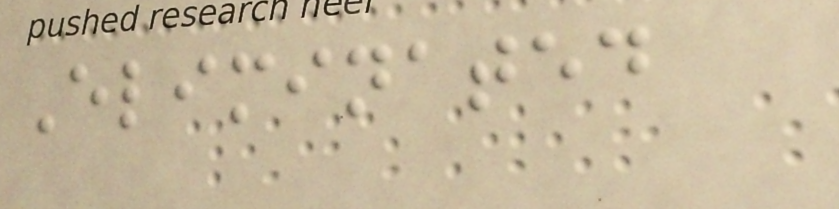Eliminated
